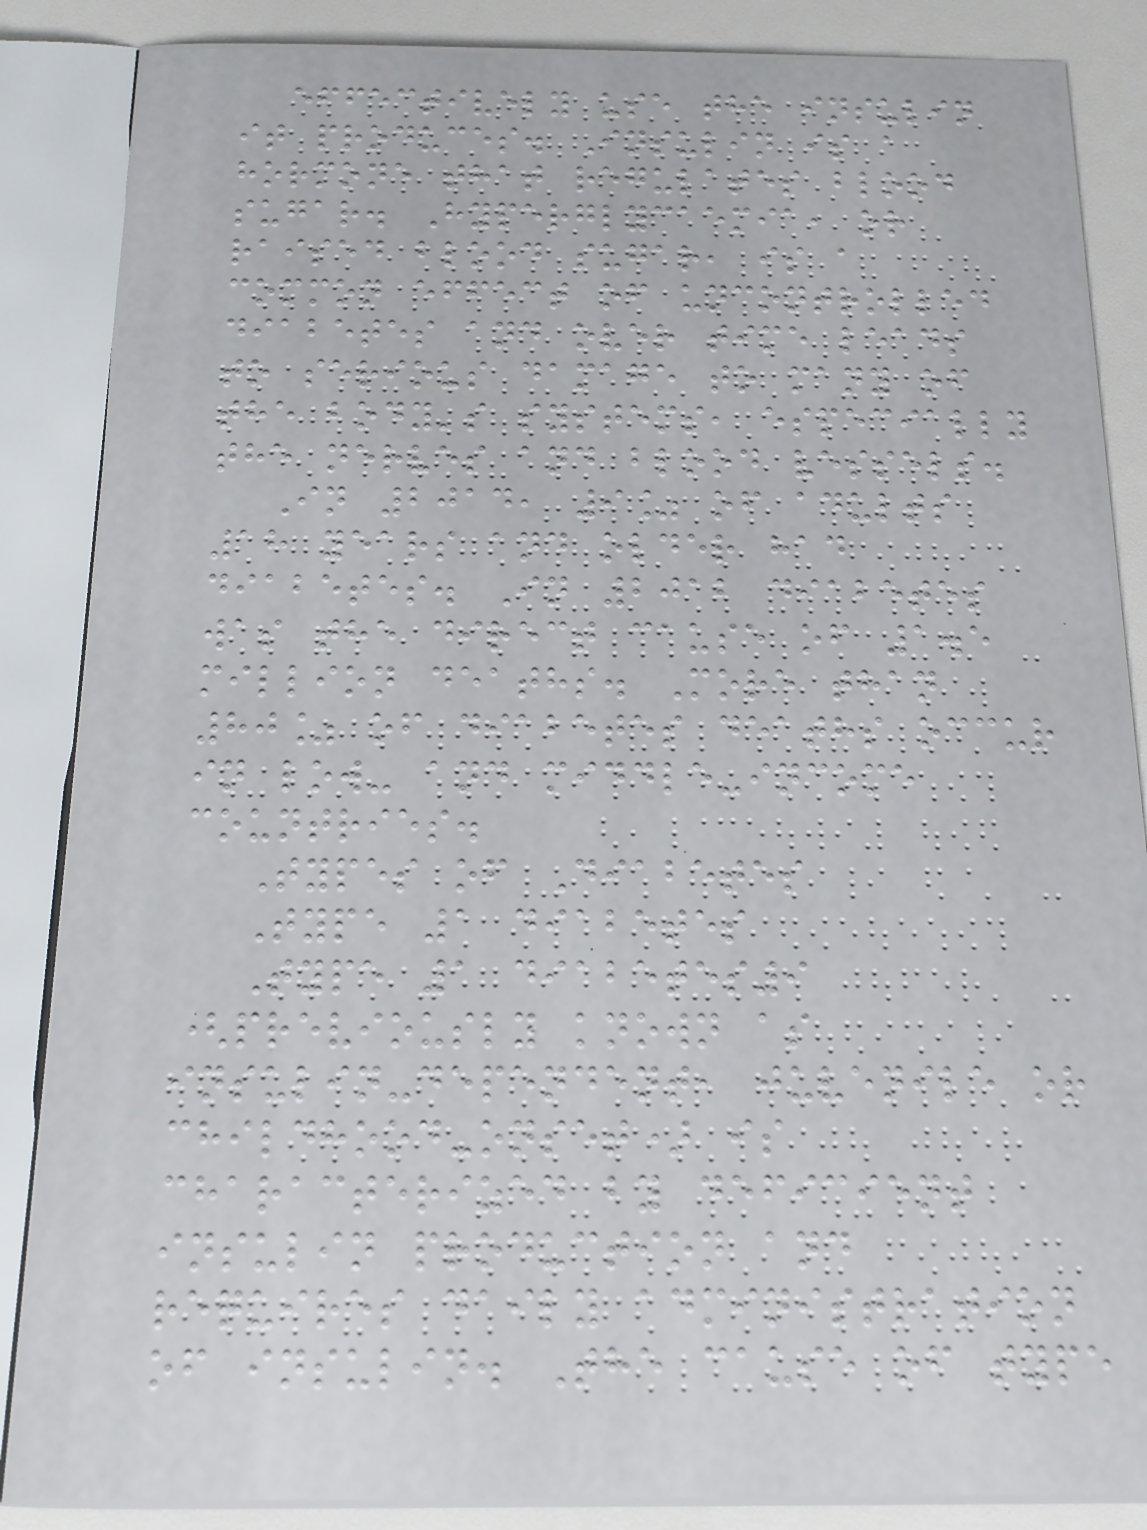effectively use the insulin
it produces. Insulin is a
hormone that regulates blood
sugar. Hyperglycaemia, or
raised blood sugar, is a
common effect of uncontrolled
diabetes and over time leads
to serious damage to many of
the body's systems, especially
the nerves and blood vessels.
In 2014, 9% of adults
18 years and older had
diabetes. In 2012 diabetes
was the direct cause of 1.5
million deaths. More than
80% of diabetes deaths occur
in low- and middle-income
countries.
Types of Diabetes
Type 1 diabetes
Type 1 diabetes9
(previously known as
insulin-dependent, juvenile or
childhood-onset) is
characterized by deficient
insulin production and
requires daily administration
of insulin. The cause of type
